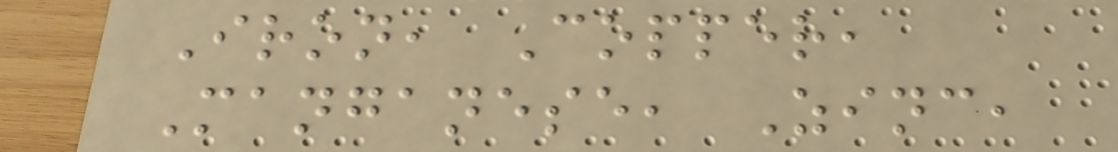Iron, Copper,
Manganese, Zinc,
